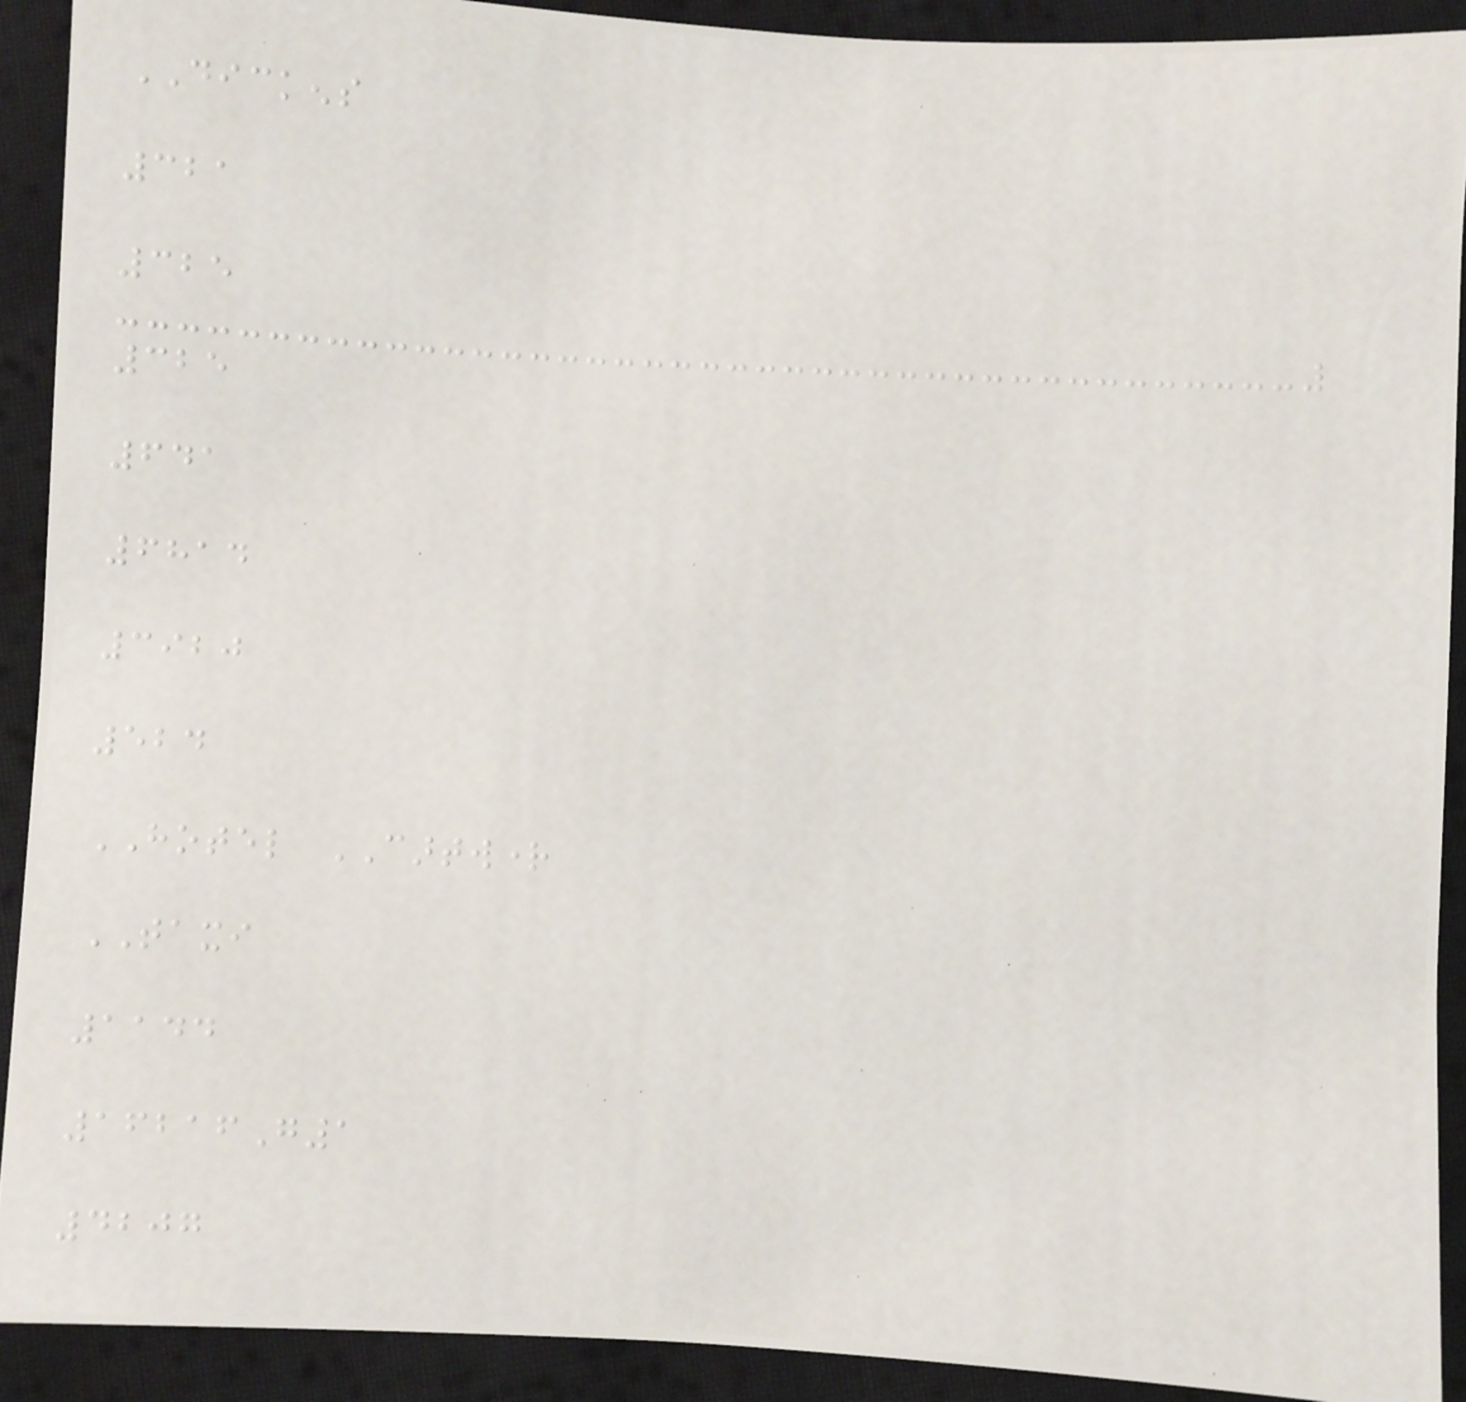DICKENS
321
325
325
641
6814
3920
524
HOTEL CARTWRIGHT
TAXI
1144
16216G1
4207
